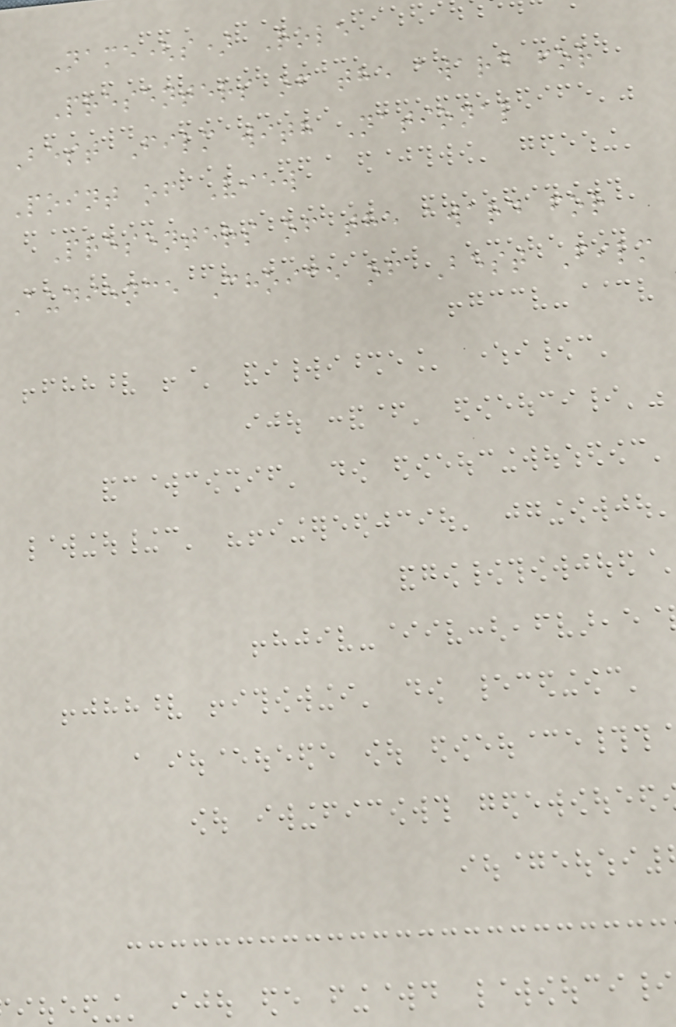Name(s) Role
Presenters of the award for
Best Film with National
Point of View
Presenters of the award for
Audience Choice of Best Film
